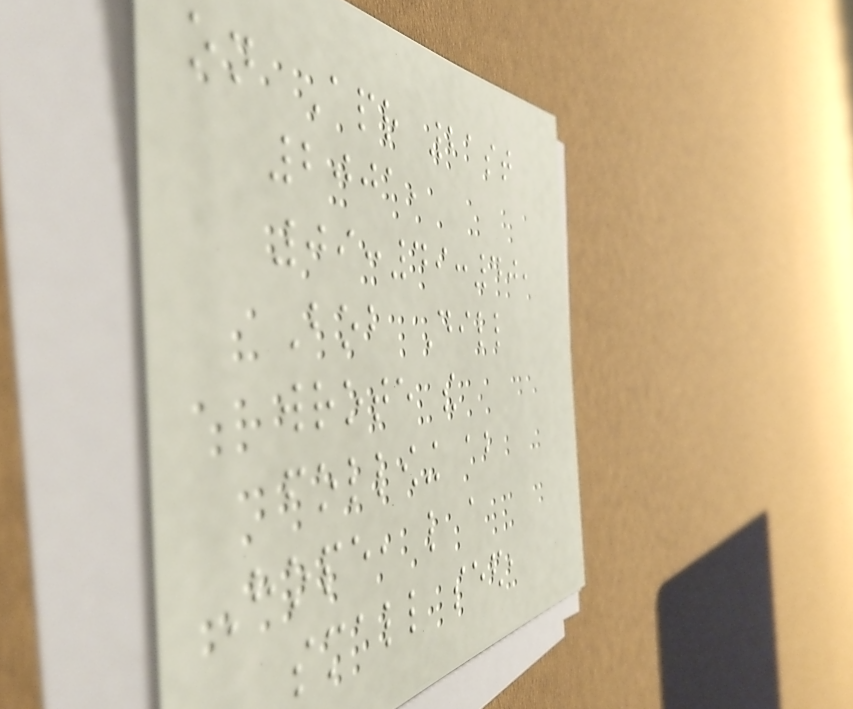on Apr 21st
2001,
09:49:40,
Bob Dill
wrote the
following about
Hope, like a
small seed,
